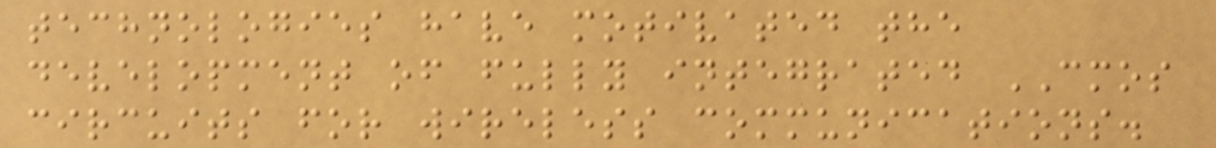technologies have motivated the
development of fully integrated CMOS
circuits for wireless communications.
